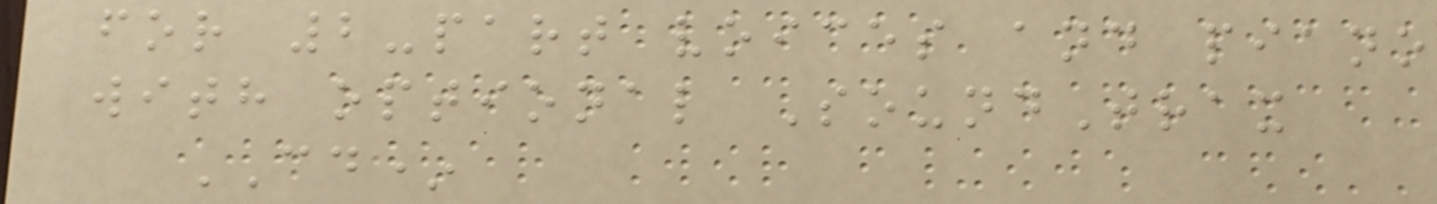for 2-part voices and piano
with optional SoundTrax
CD*
